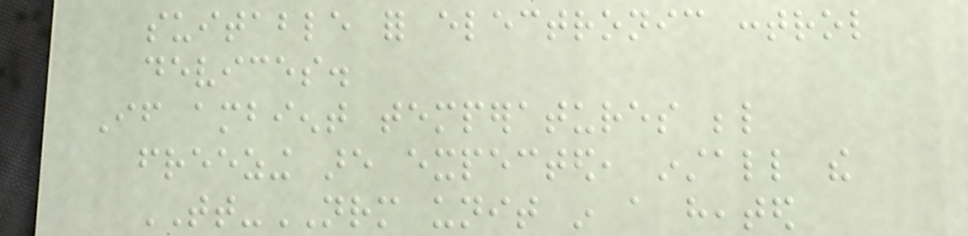suitable for electronic control
devices.
If ambient temperatures below
freezing are expected, install the
TT-NRM unit in a heated
